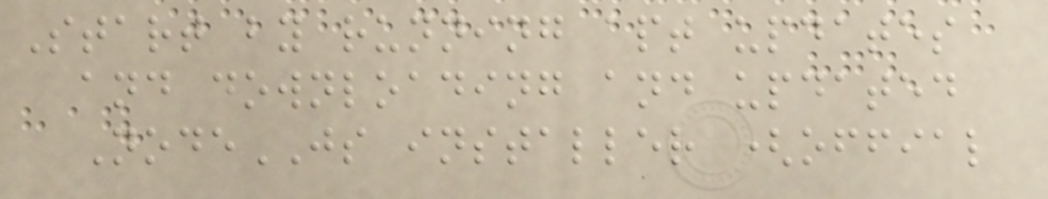Start by running apt updates
and downloading and updated
NodeJS installer (offial
